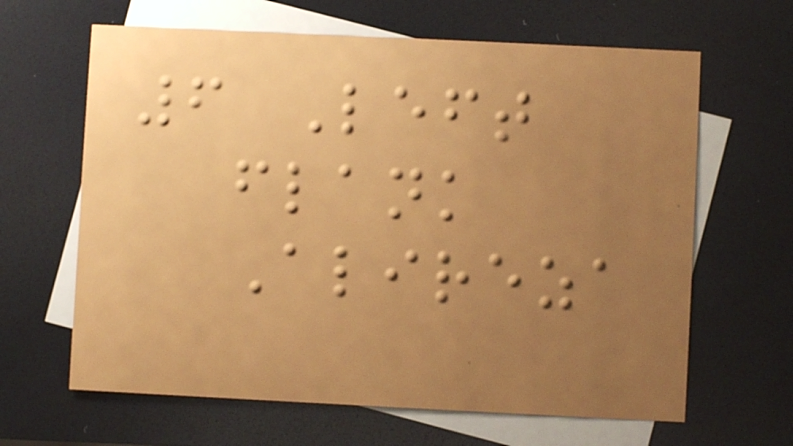6 Left
flank
Alireza
